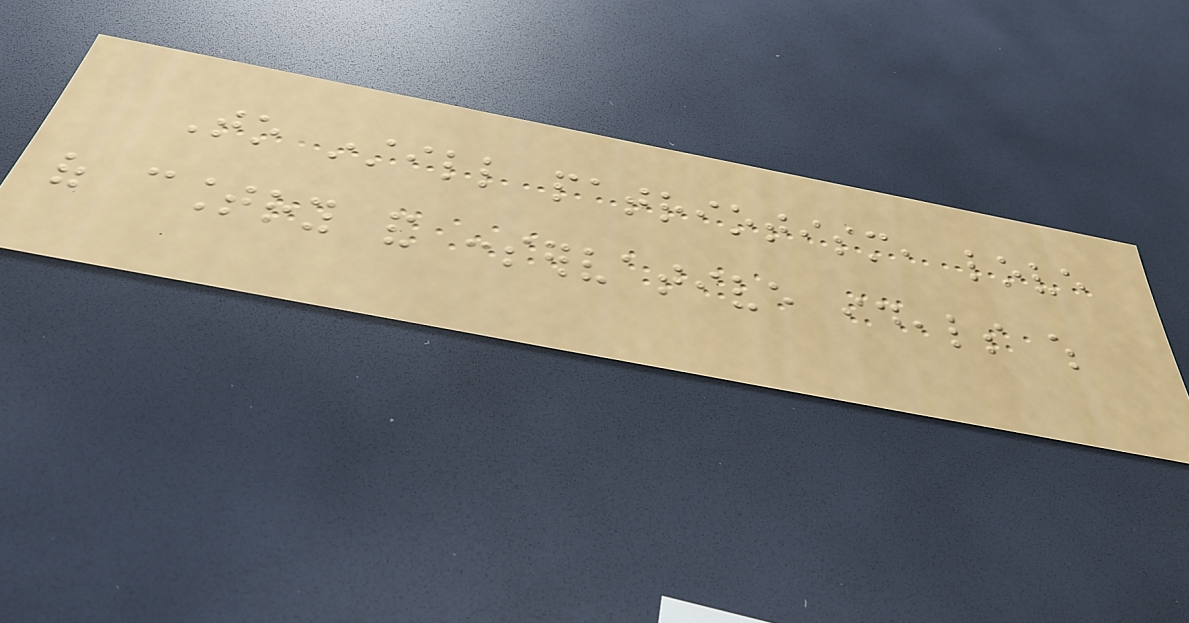To instill patriotism, love
of country and conservative ideals which
